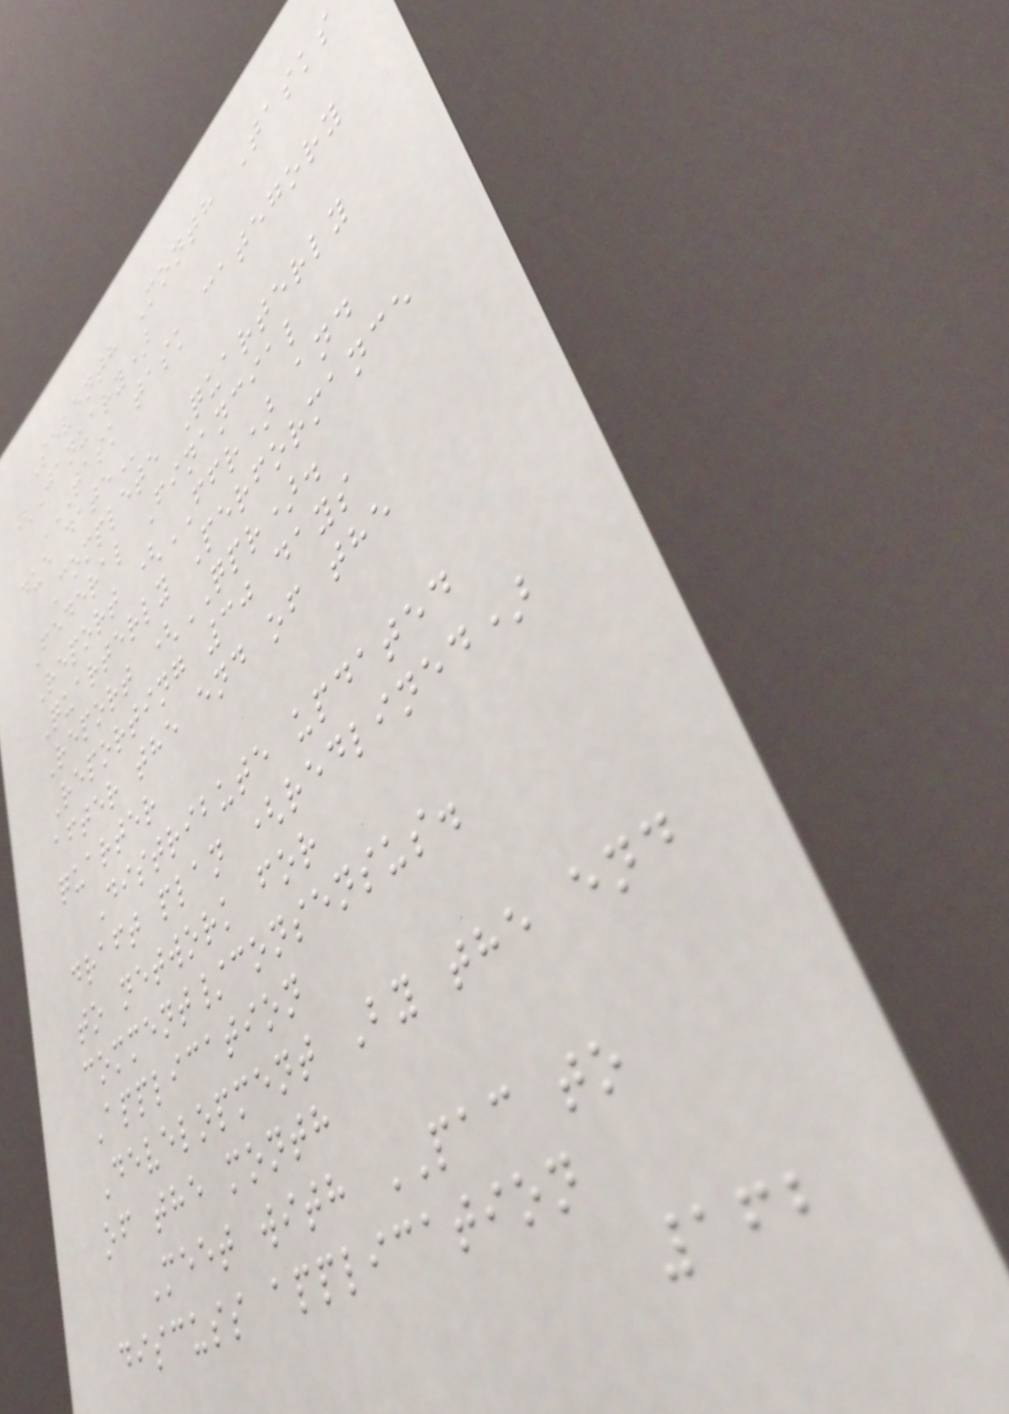Seventh Month Tasks
(January)
TASK TASK CATEGORY
DUE DATE
Complete Quarterly
Federal Financial
Report (FFR) and
Quarterly Performance
Report (QPR).
Reporting 30 days
after the end of the
quarter
Distribute updated
draft plan (redlined)
to network for
comment/consensus.
Application
Development By the end
of the month
Meet with PAC to
discuss application
162
